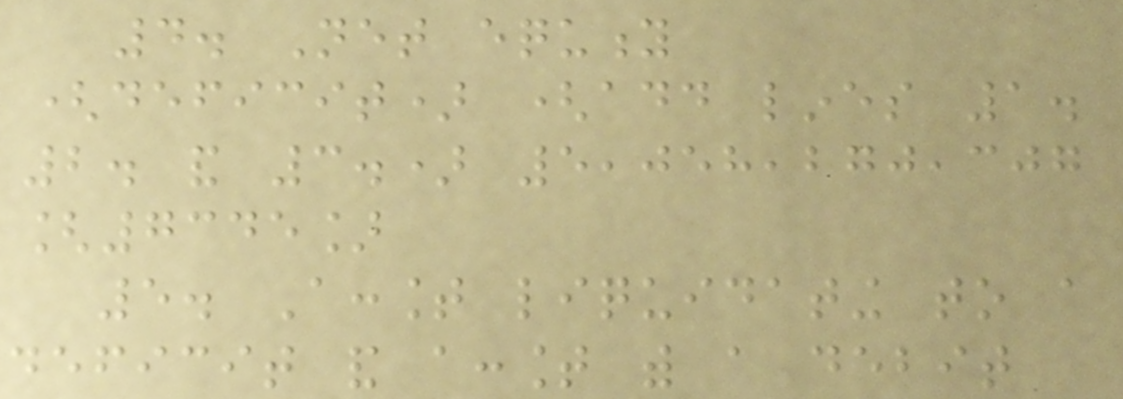4. Net equity
(deficit) (add lines 1.
2. and 3.) 5,058,270,307
[7345]
5. Account liquidating to a
deficit and account with a debit
